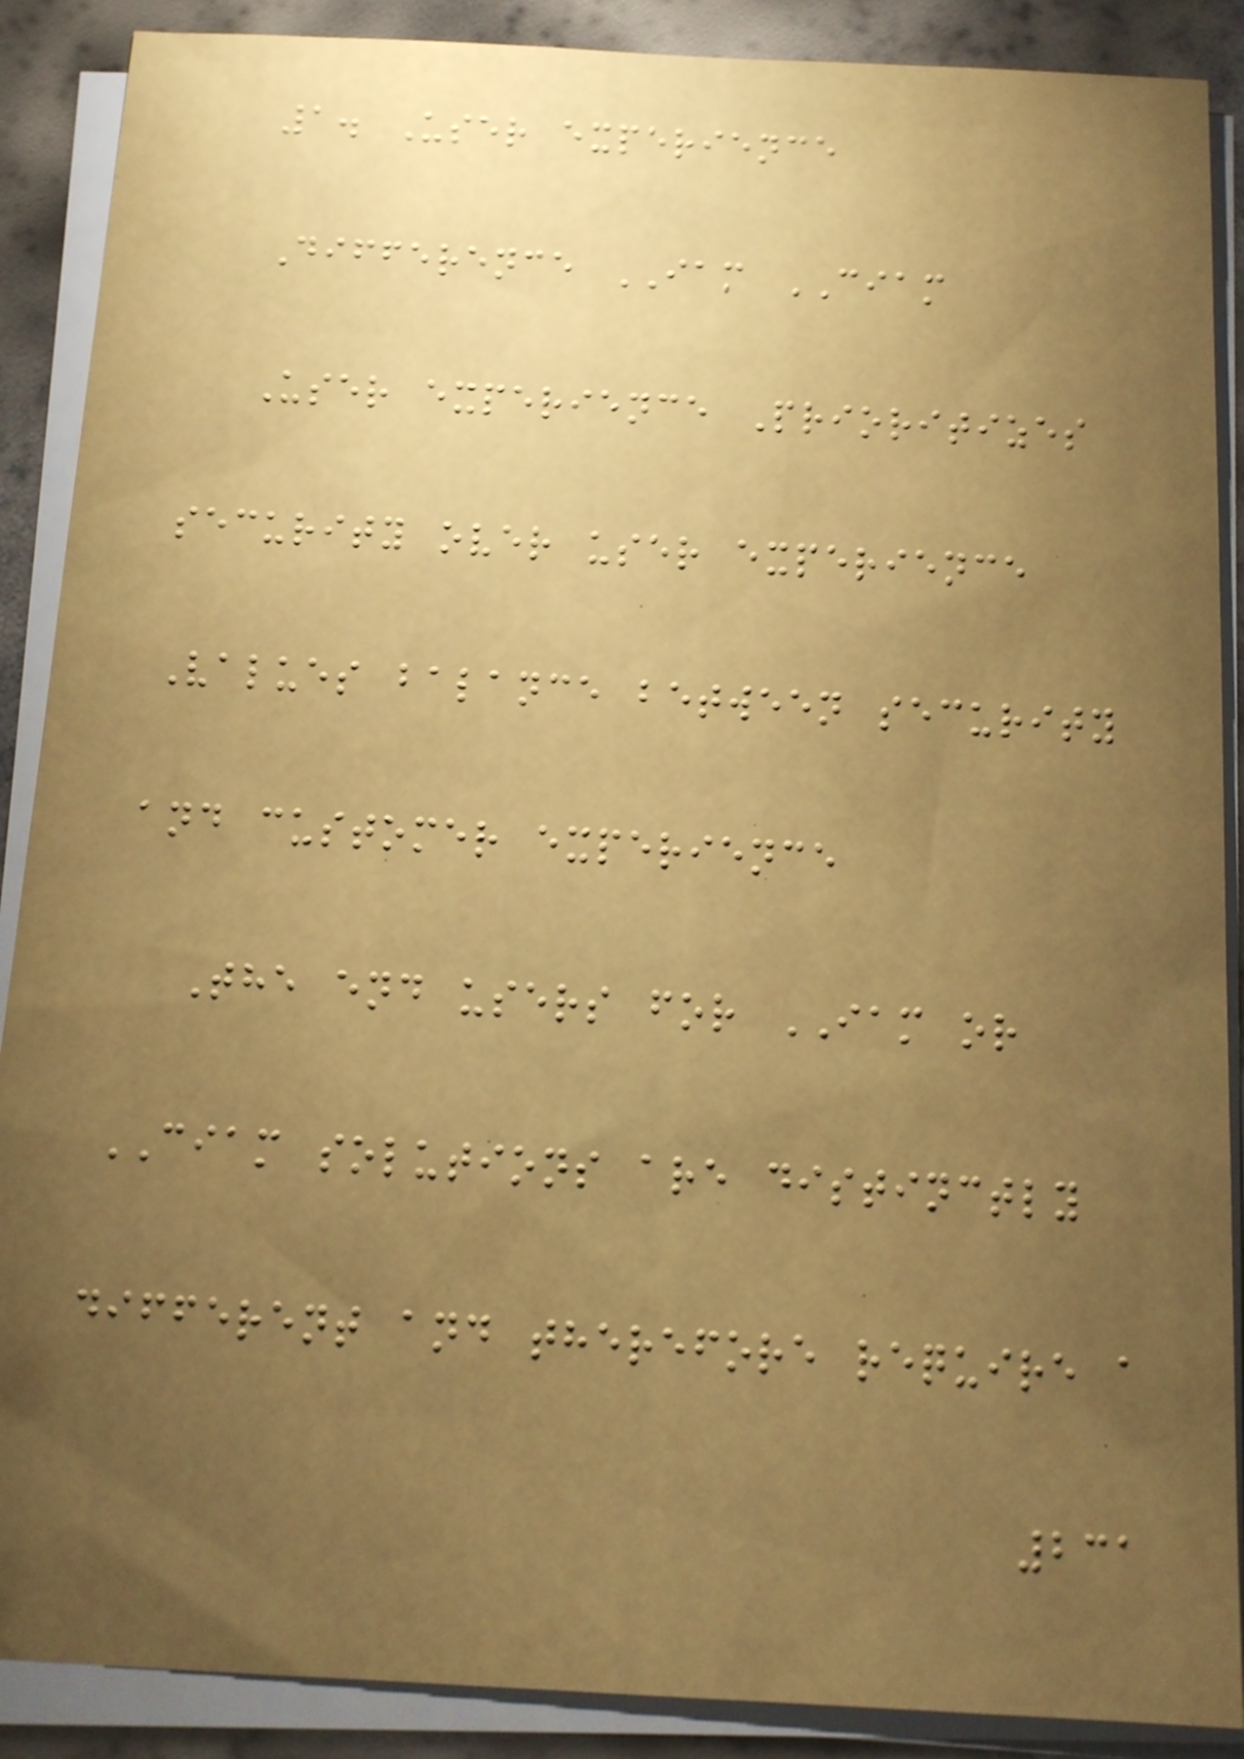1. User experience
Difference IAM CIAM
User experience Prioritizes
security over user experience
Values balance between security
and customer experience
The end users for IAM or
CIAM solutions are distinctly
different and therefore require a
231
